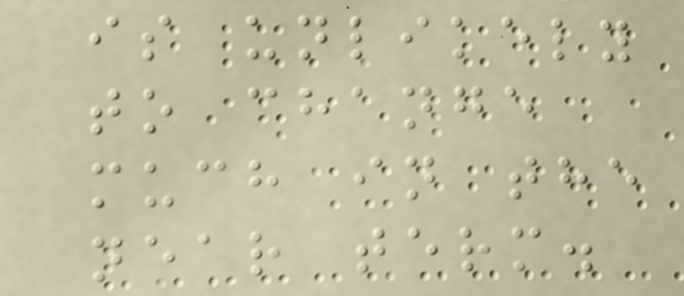is unlikely
to change
much in the
near term.
